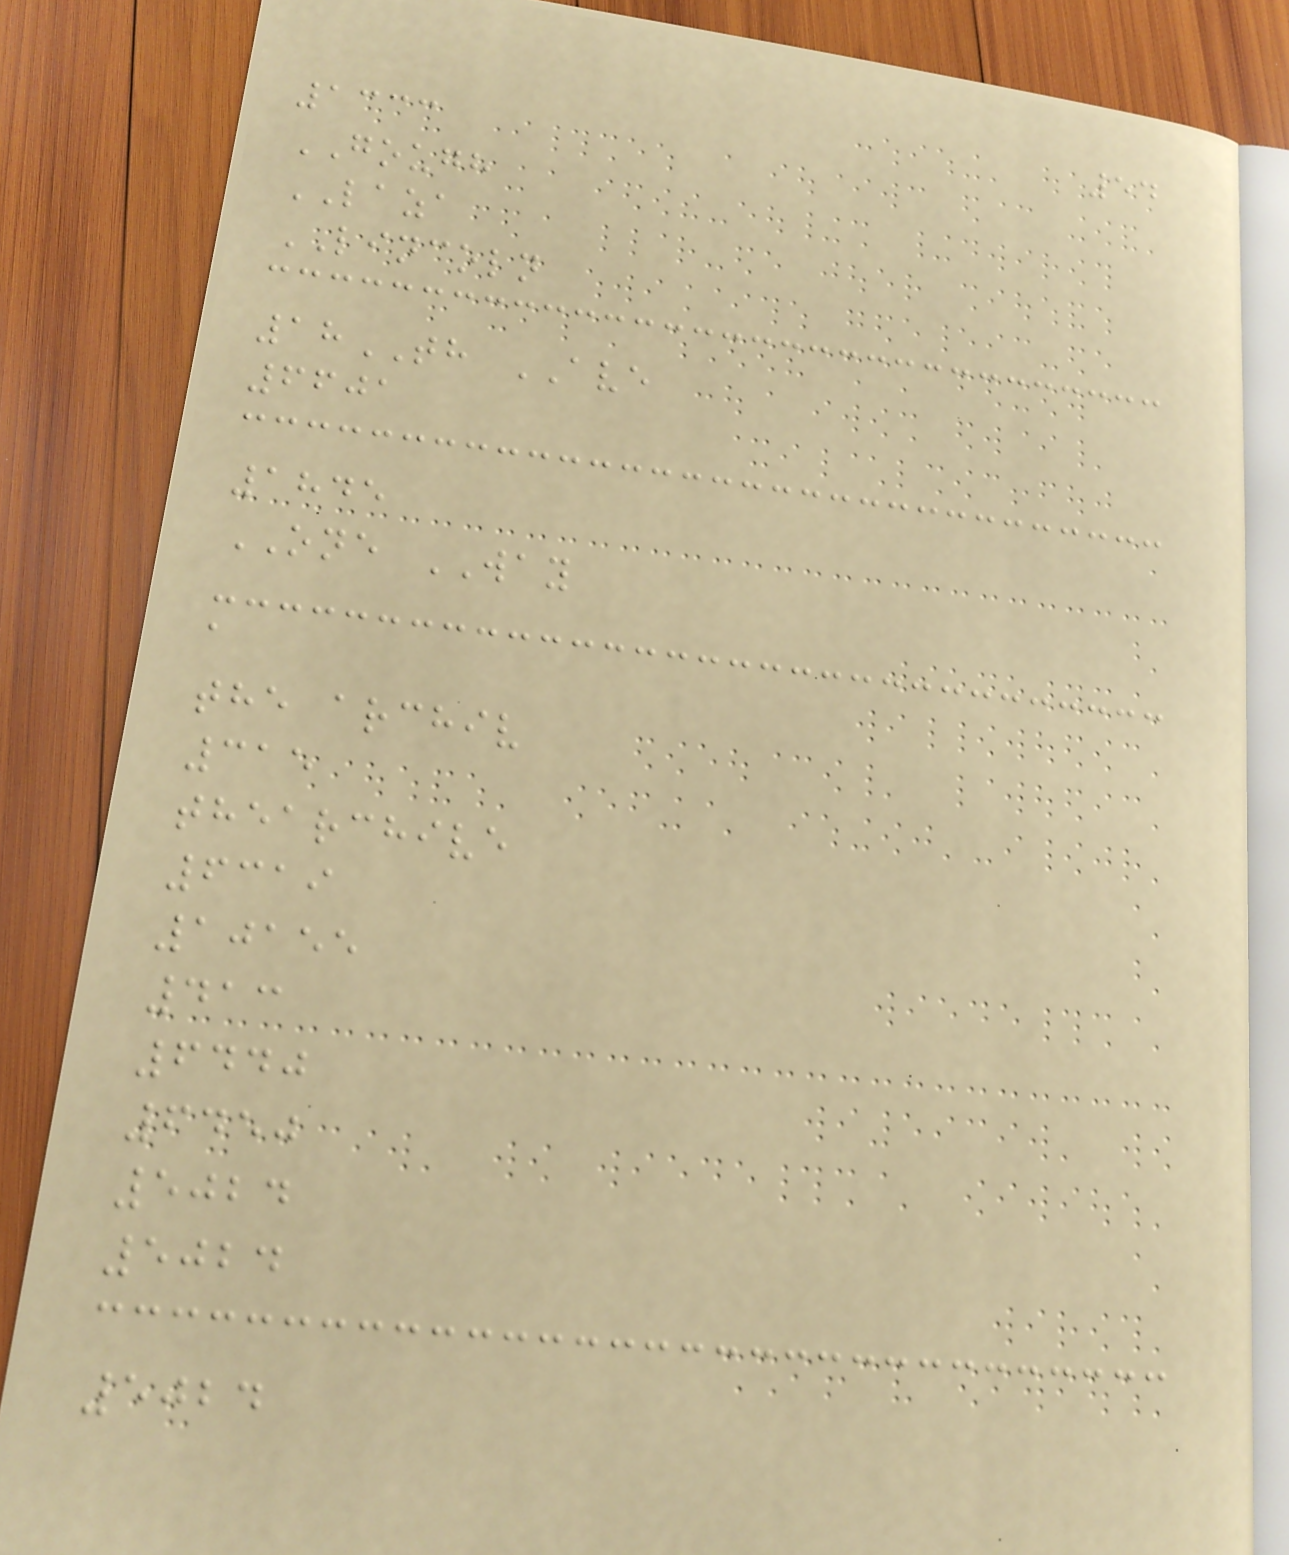54
1333
GOUGH
LAZA
LINCOLN
18TH AVE
6601
1845
ONE WAY
a
the archiv
315
thearchive
6319
10155
413
6440
6450
5024
5024
5024
